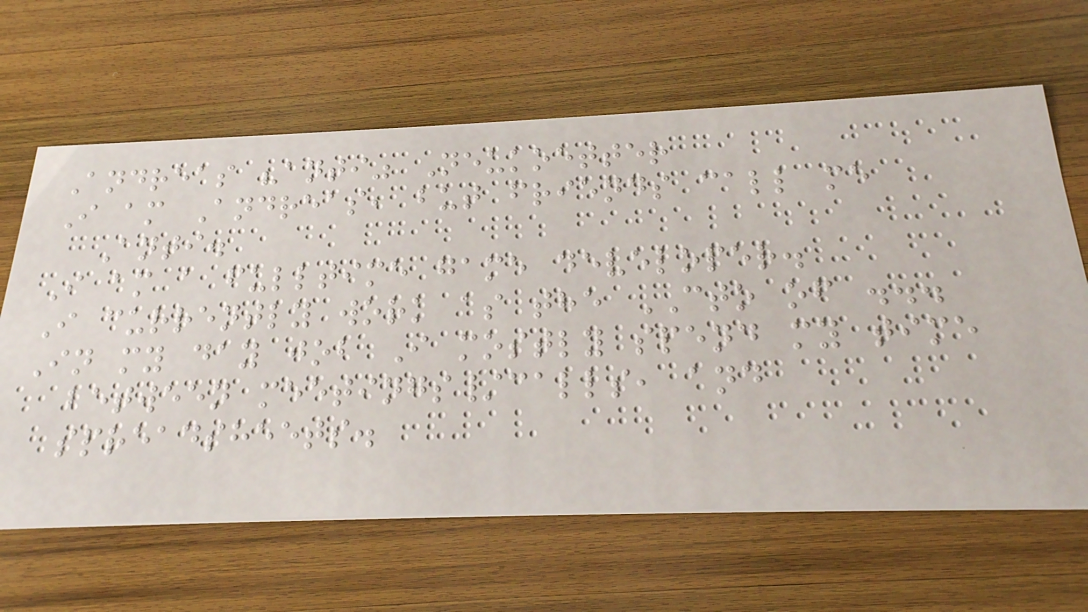Andreas "anti" Neukoetter
I am Andreas, but friends call me
Anti.
I am a fulltime game developer.
I currently work as the CTO of ...
In my day job I mostly spend my time
between meetings/calls, and
spreadsheets.
